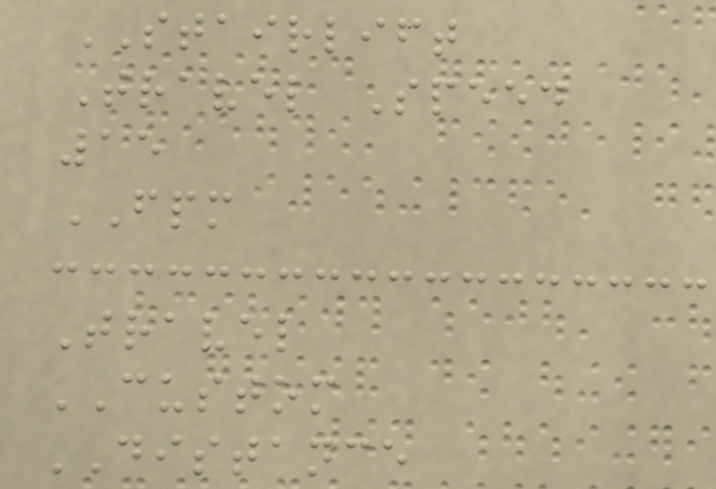STAIRLIFT
Travel Speed
15
FPM
Travel
CUSTOM
DISTANCE
